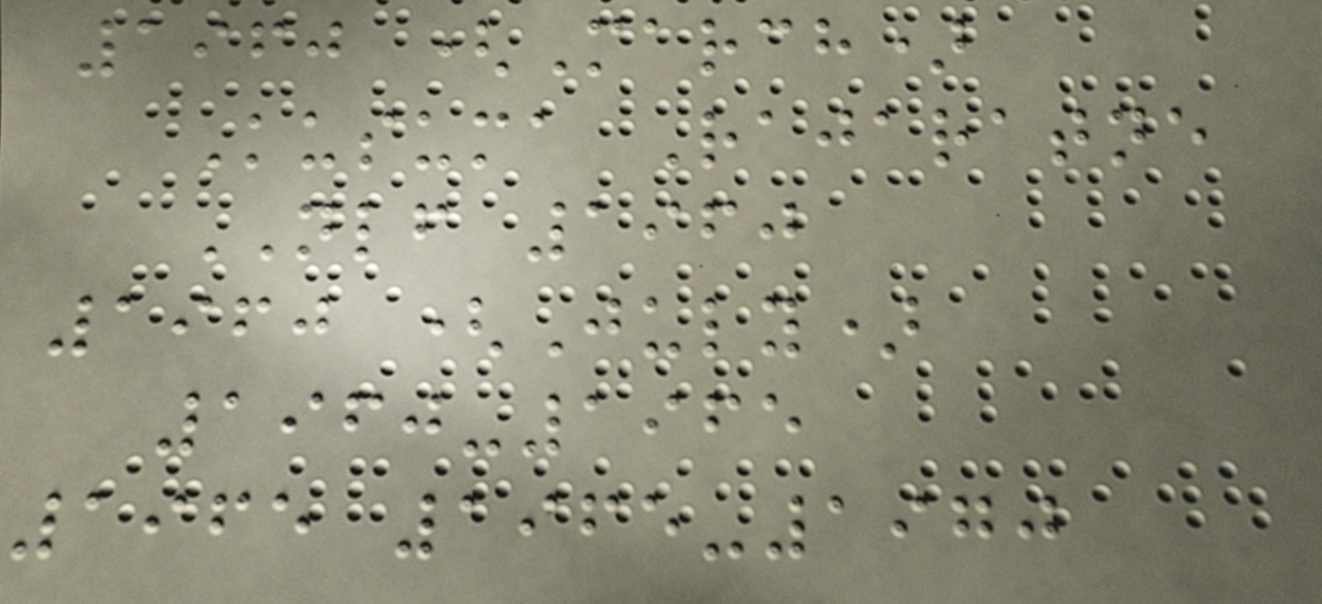1960 (March)
Kusuma Rajaratne
NLF 1960
1960 (July)
1960-1965
1965 1965-1970
